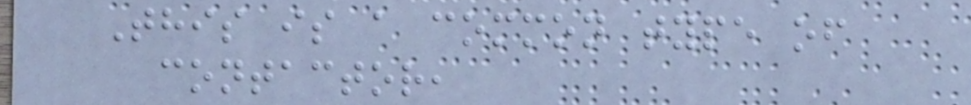This is a common type of
contactor,
